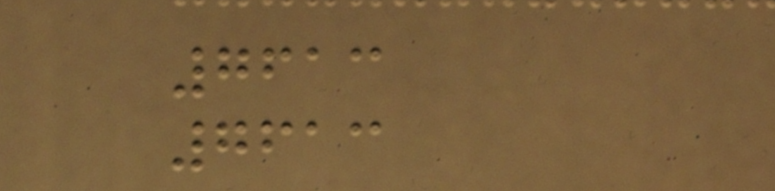7613
7613
